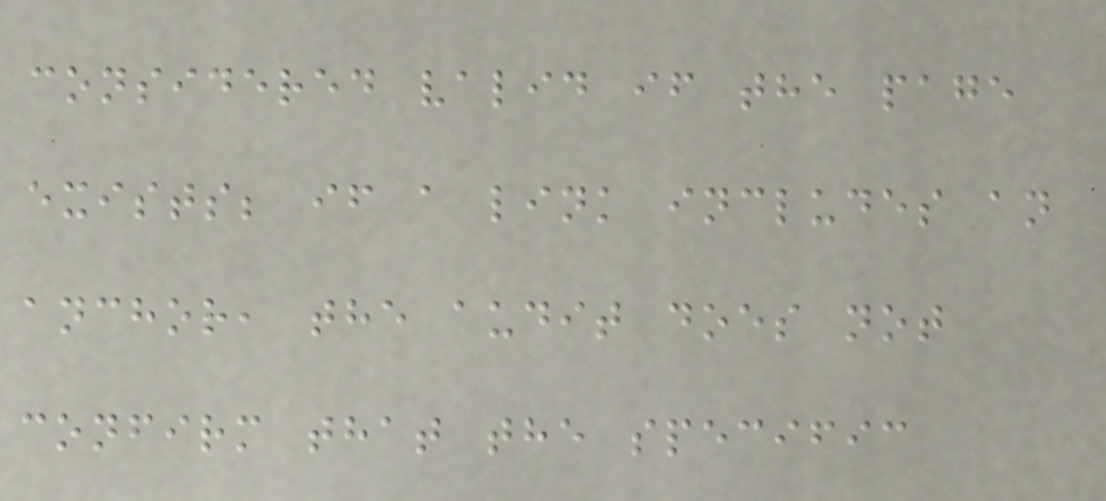considered valid if the page
exists; if a link includes an
anchor, the audit does not
confirm that the specific
